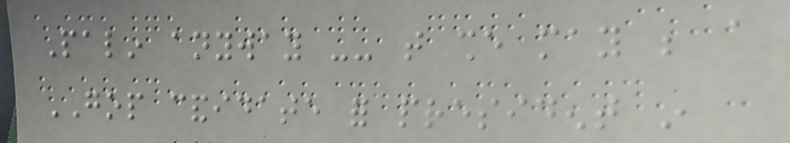Palin anyway -- that she may be a
GOP candidate for president in
